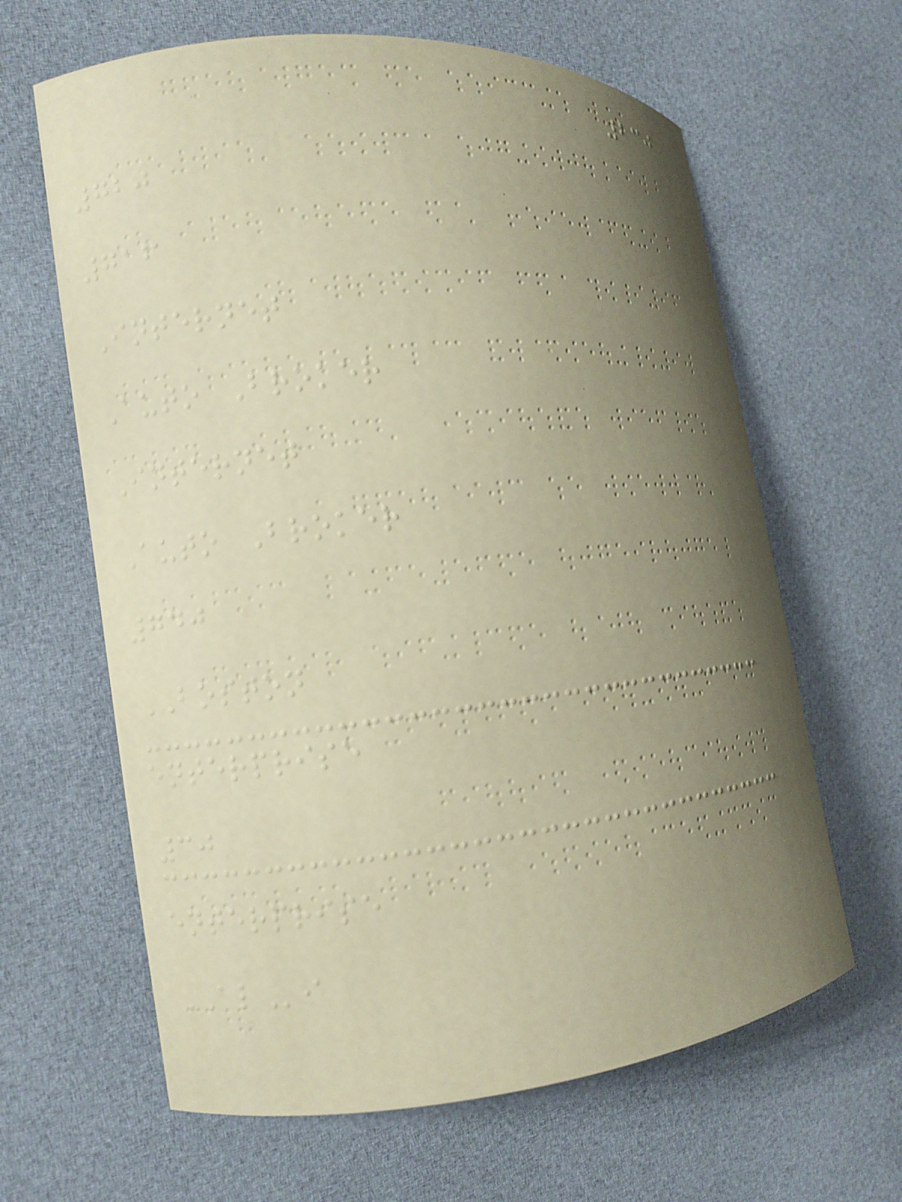230
720
716
Internet
Auto Broker
Internet
Auto Broker
740
BOSTON
enterprise
30
enterprise
ALi
